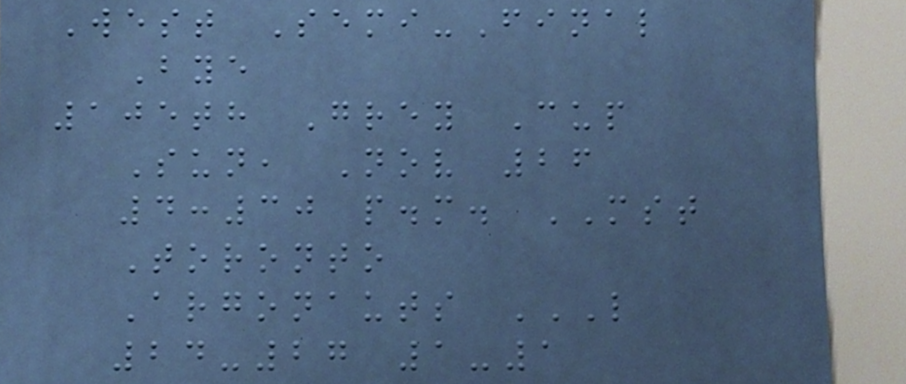West Semi-Final
Bye
105th Grey Cup
Sun, Nov 26
4:30 p.m. MST
Toronto
Argonauts L
24-27 1-1
